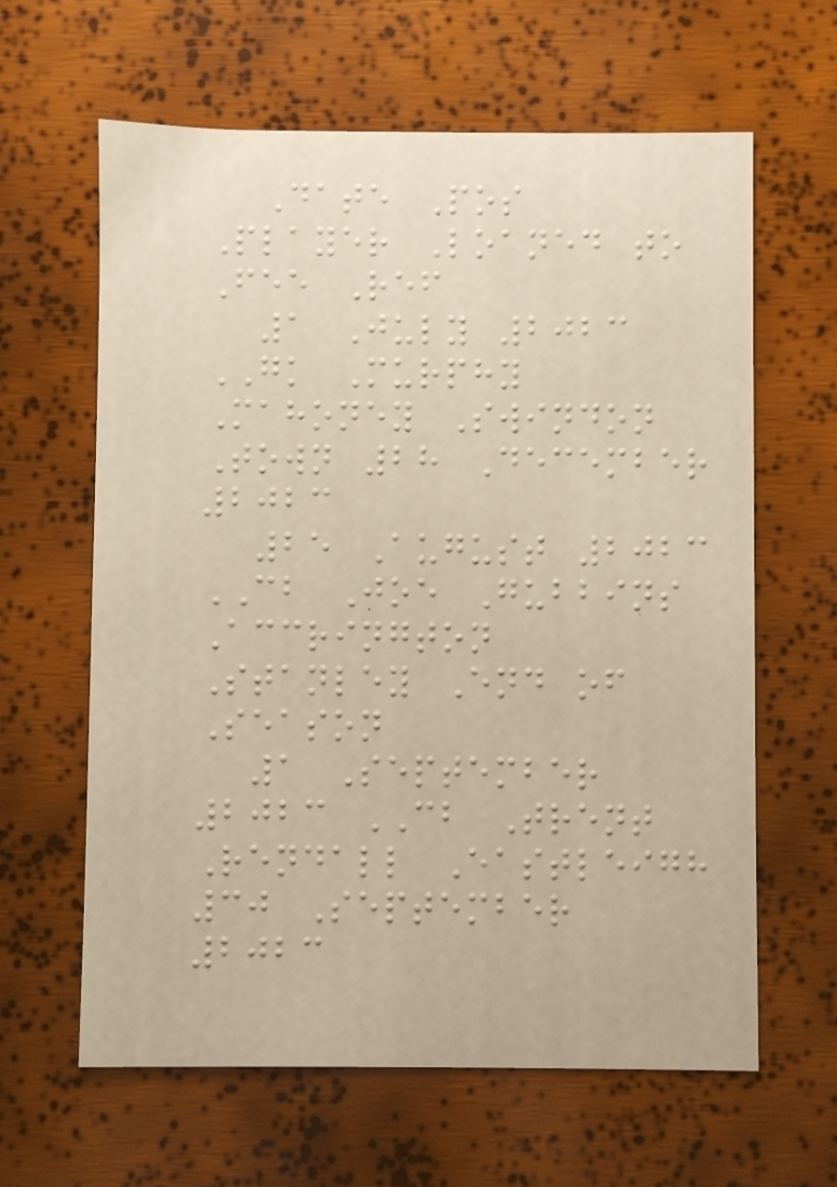Date Pos
Player Loaned to
Fee Ref
1 July 2023
GK Murphy
Mahoney Swindon
Town 28 December
2023
25 August 2023
CB Joe Gubbins
Accrington
Stanley End of
Season
1 September
2023 CB Trent
Rendall Eastleigh
30 September
2023
